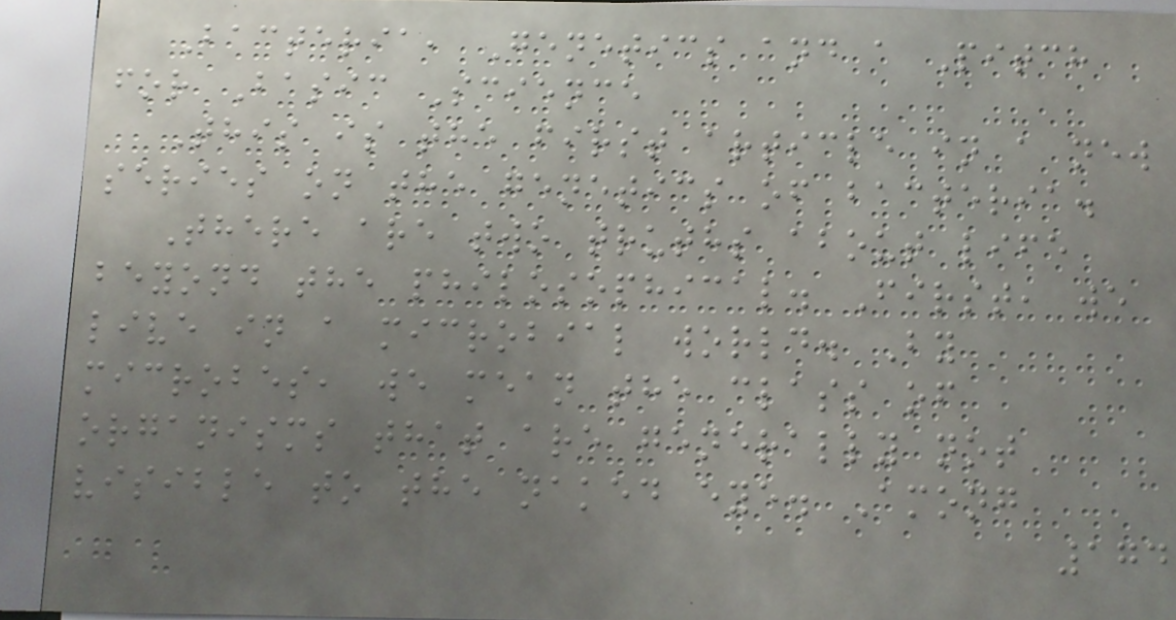Bacteria, Genetics and a Pitch
for Basic Science
This is the first article in a new
series on the genetics of bacteria.
There are two truths about life
beyond the philosophical. First, we
live in a microbial world. By
microbes, we mean the class of
organisms that are generally not
visible to the naked eye. Among
174
